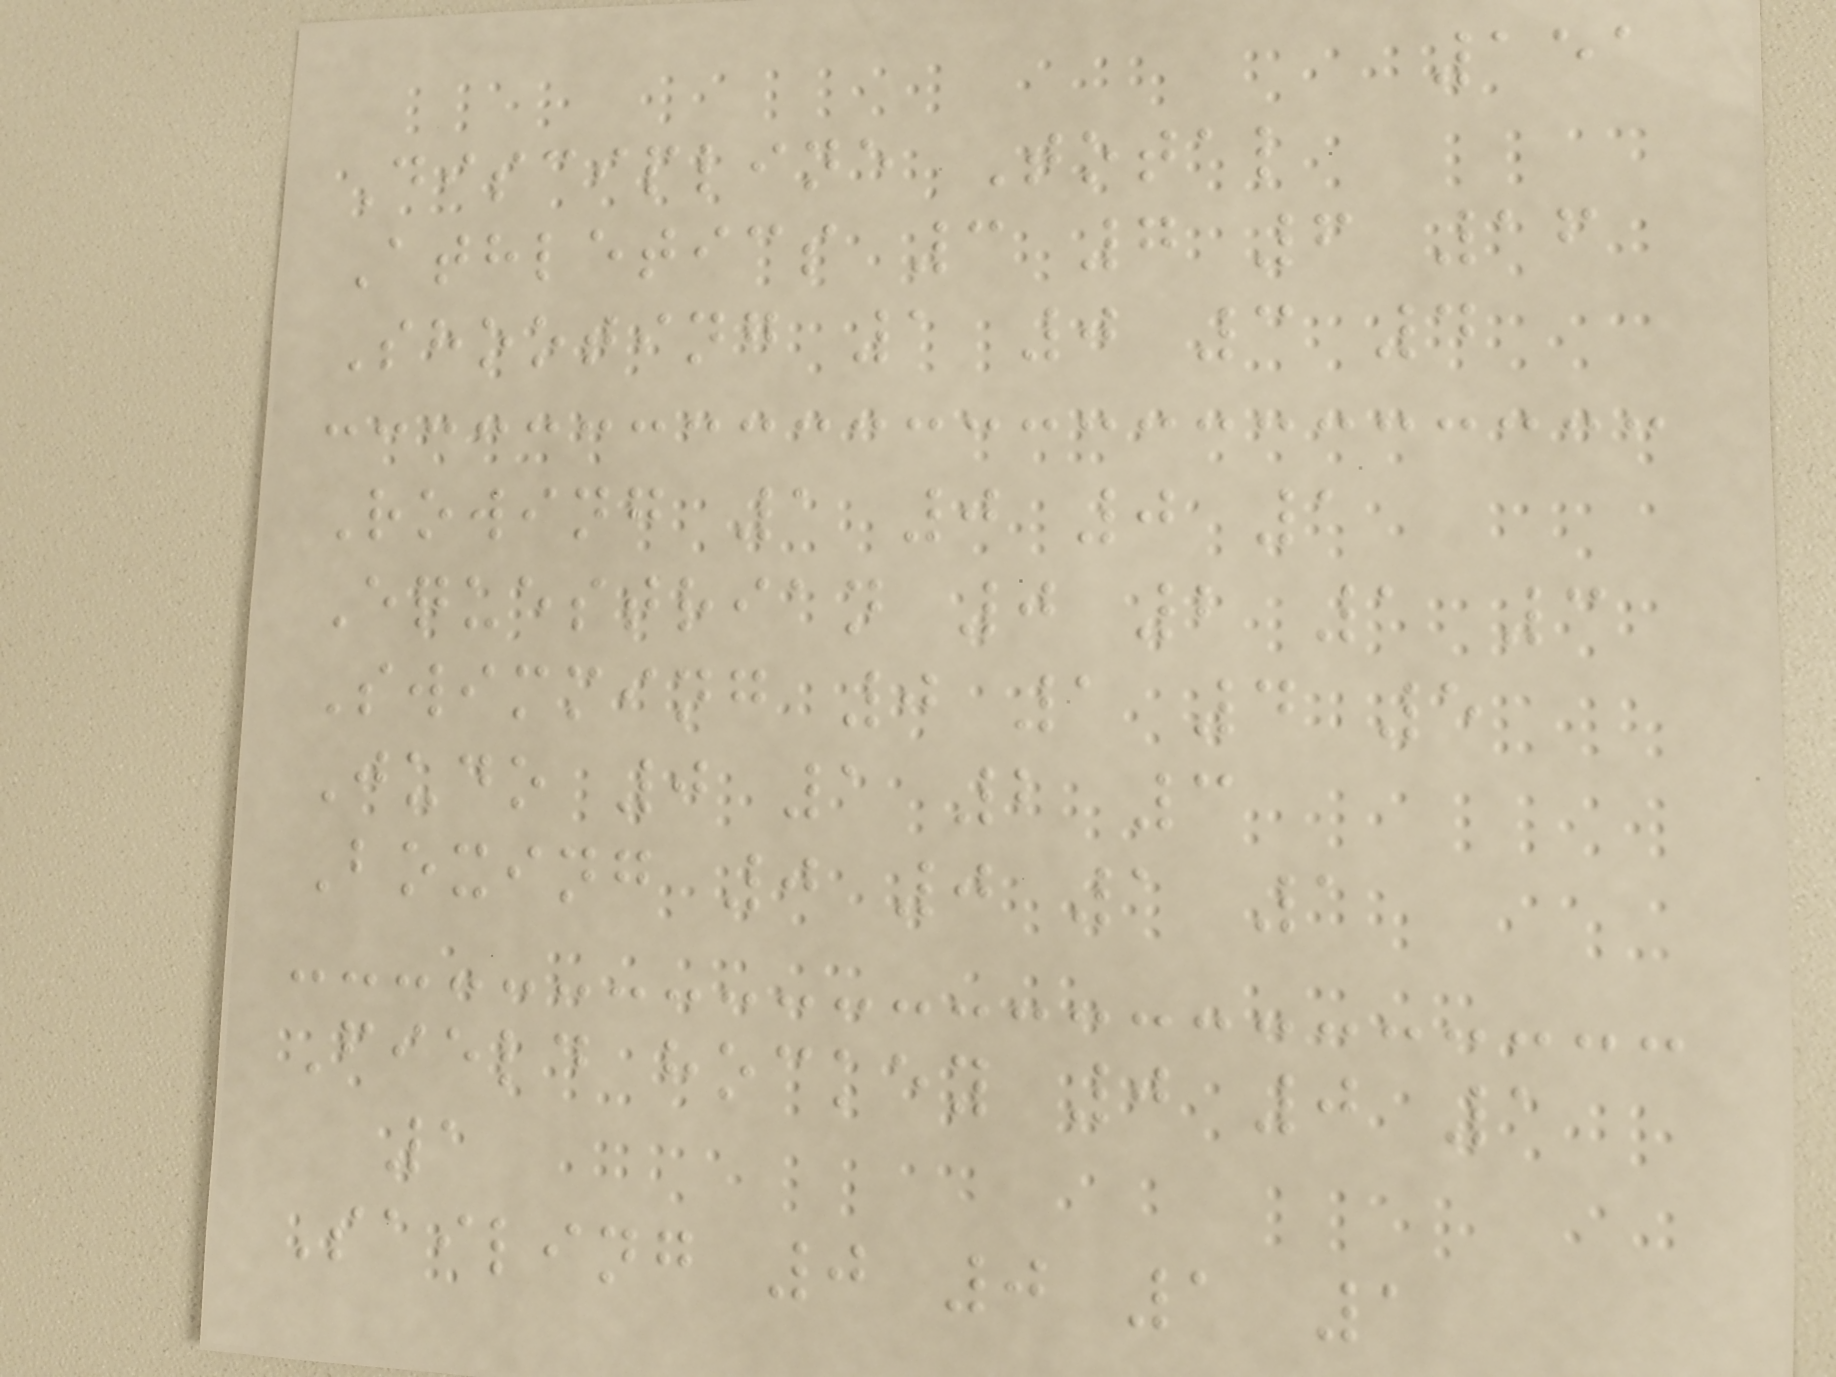151
Discipline Total
Athletics 3 7 6 16
Shooting 1 0 3 4
Rowing 1 0 0 1
Equestrian 0 2 1 3
Swimming 0 1 4 5
Judo 0 1 2 3
Boxing 0 0 1 1
Field hockey 0 0 1
1
Sailing 0 0 1 1
